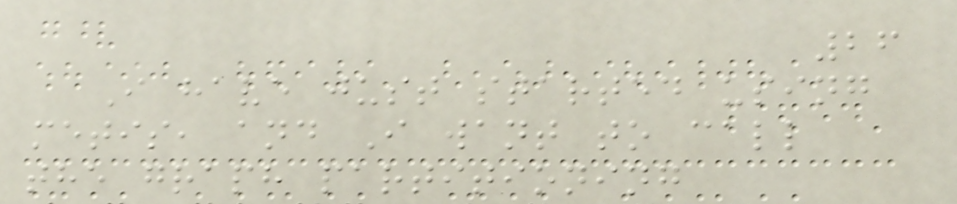26
I have just started using
metis, and I want to call
the graph partitioning
